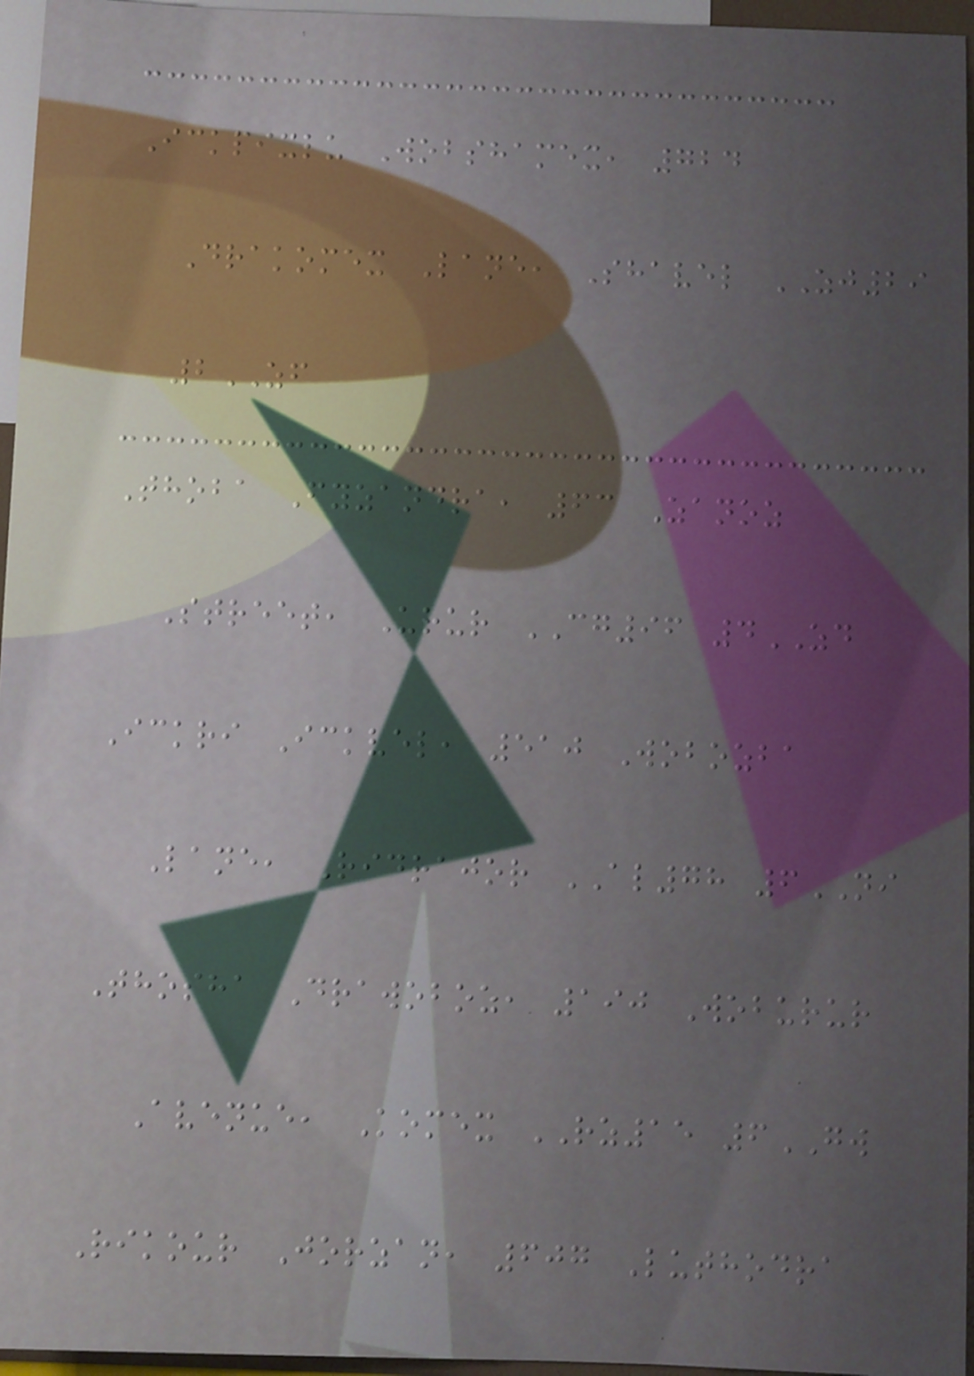Ickpixlu Wobshamex, 724
Drakomex Lane, Shavel ZJ29
2ZF
Thoba Fyzandra, 63 Zanoz
Street, Urur CG96 4ZD
Ickri Ickvel, 510 Wobozba
Lane, Ridrajor AL78 6NI
Thosha Drawoboz, 190 Woburur
Avenue, Komex RZ15 6GW
Rikour Jorzan, 607 Luthodra
